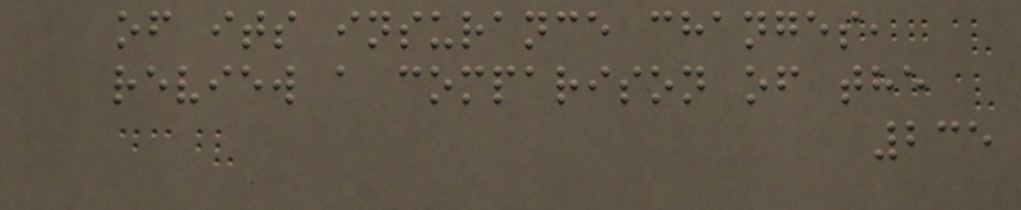of its insurance changes,
review a comparison of the
235
